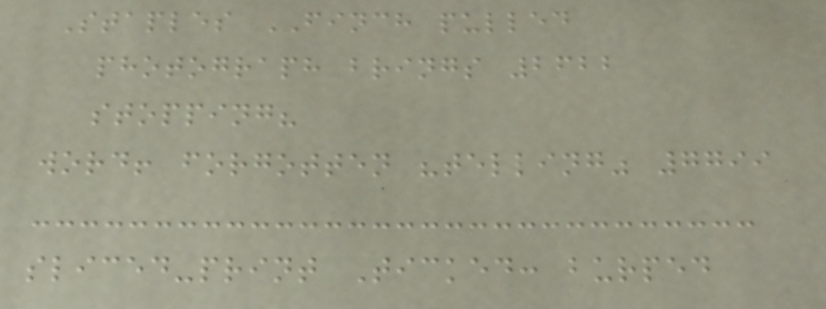Staples FINCH pulled
photograph brings 2622
stopping?
word! forgotten "telling" 7799
sliced-print Ticked: burped
